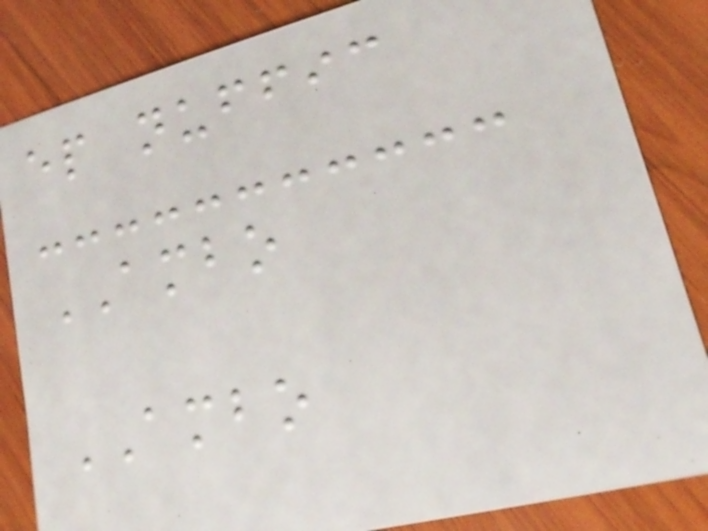ep nuffic
AMBO
AMBO
